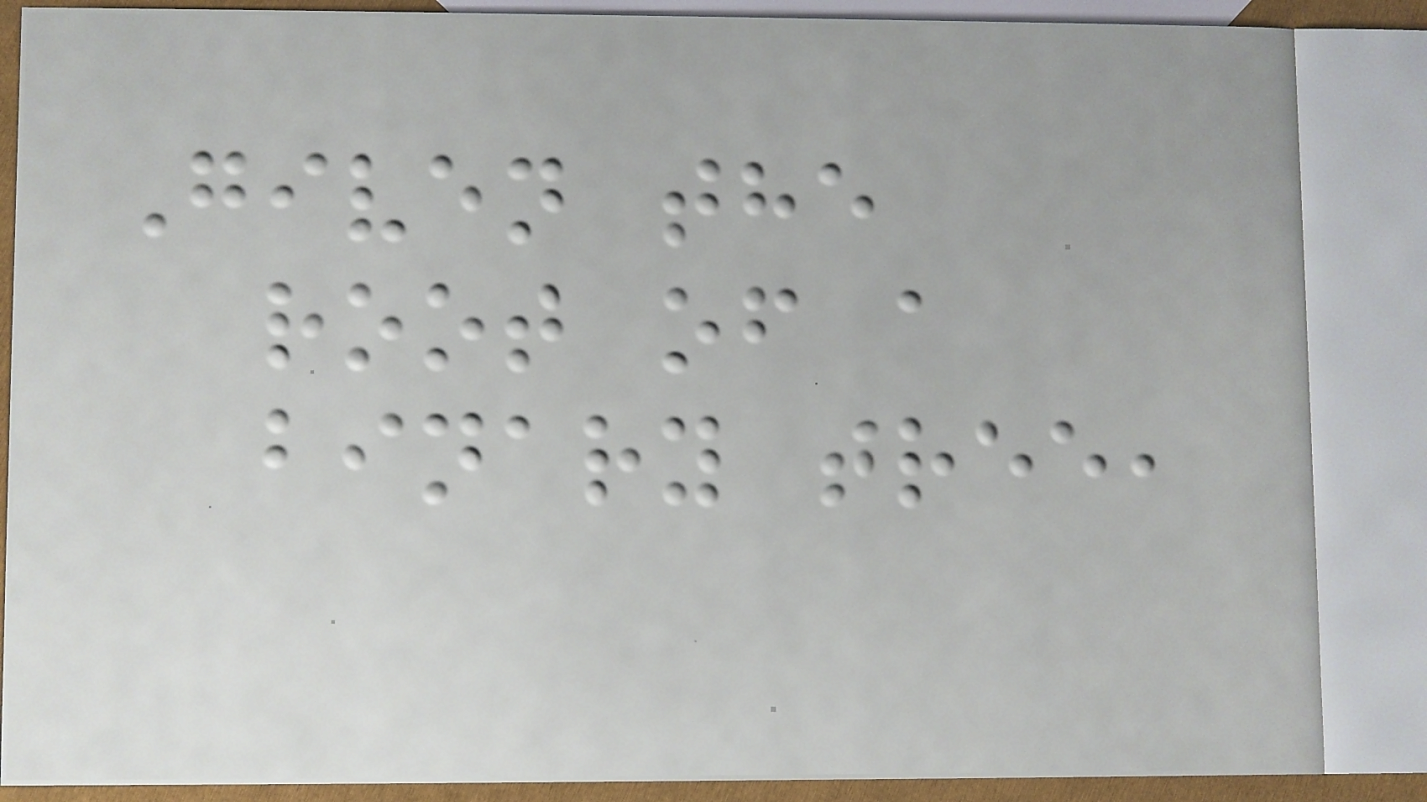Given the
root of a
binary tree,
